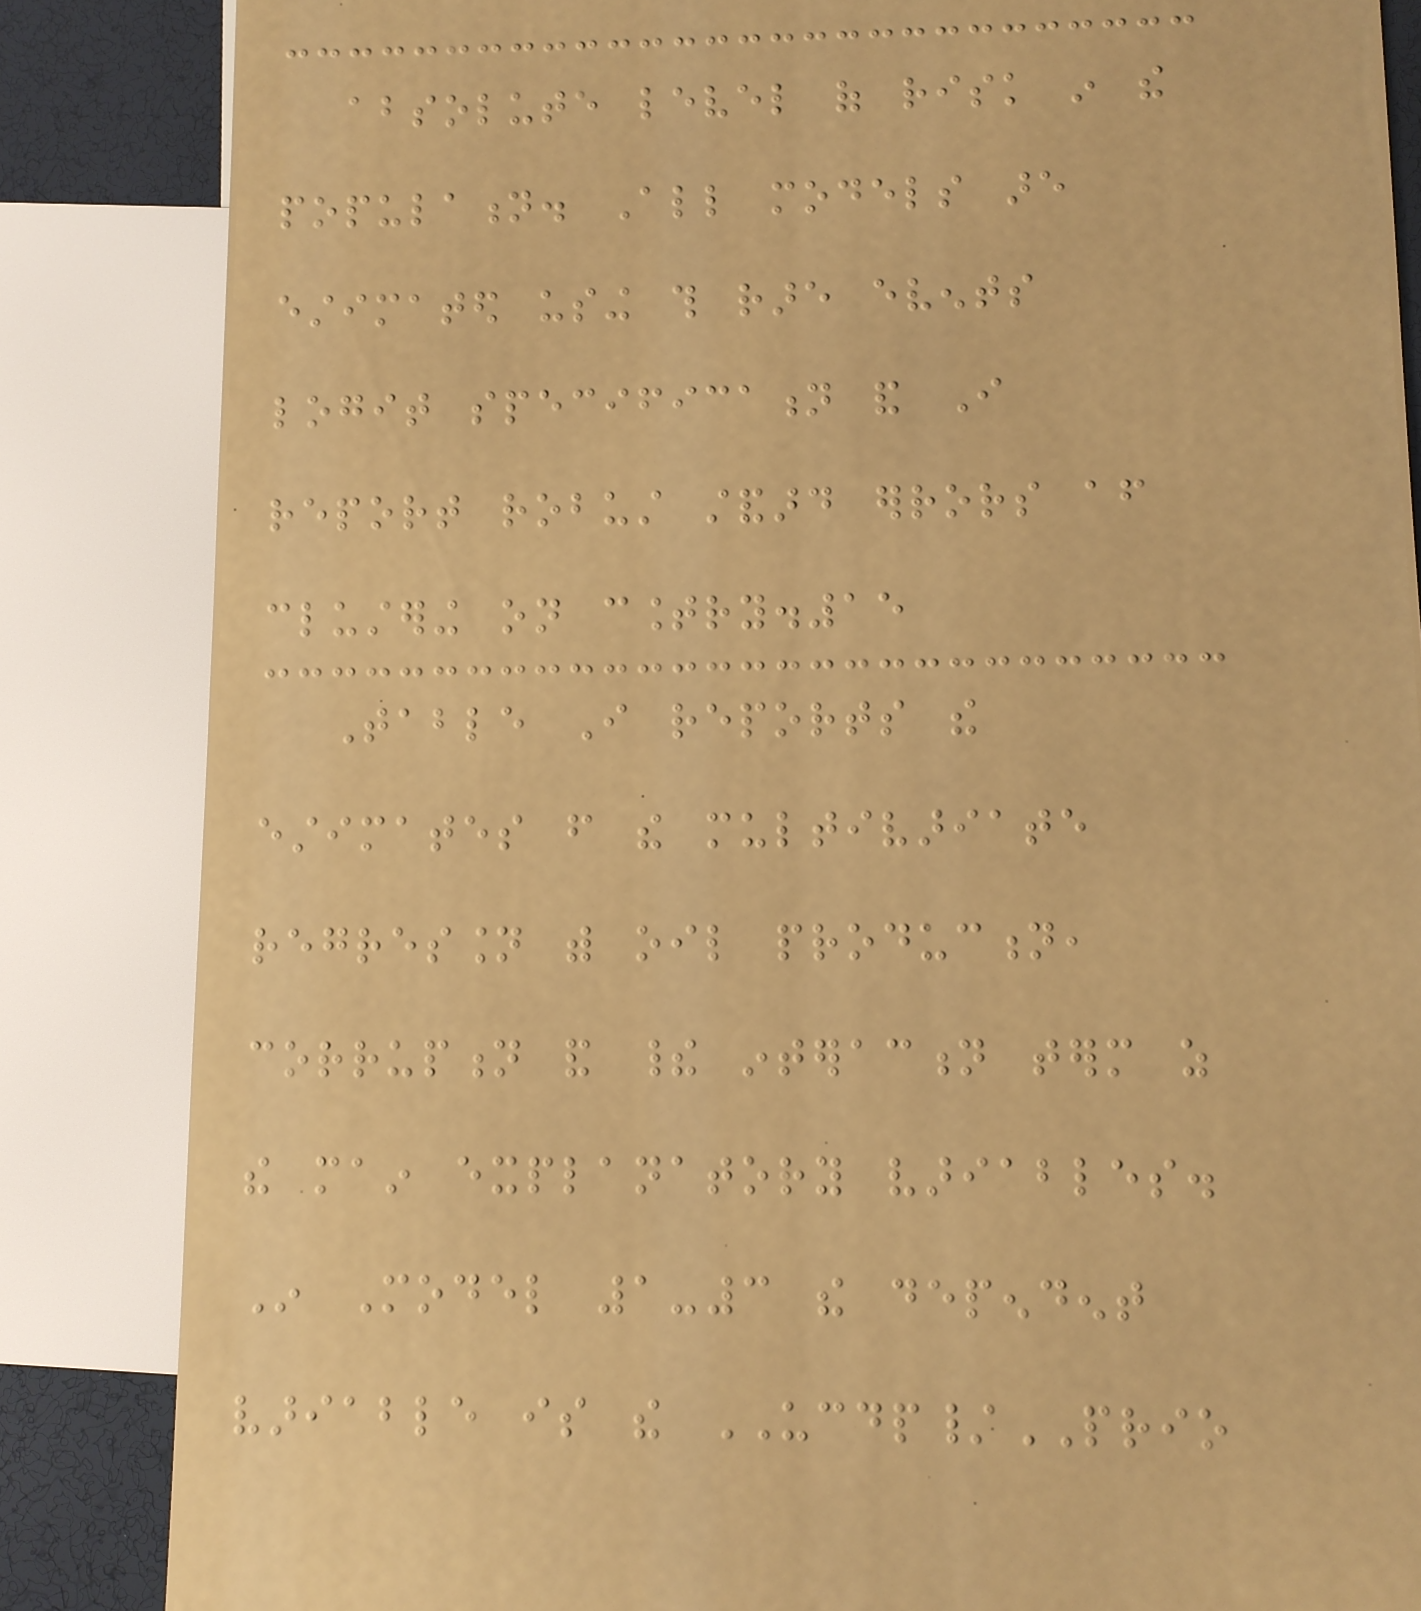absolute level of risk in the
population. All models are
estimated using this rare events
logit specification and I
report robust standard errors after
clustering on country.15
Table I reports the
estimates from the multivariate
regression with oil production,
corruption and their interaction term as
the main explanatory variables.
In Model 1-3 the dependent
variable is the UCDP/PRIO
